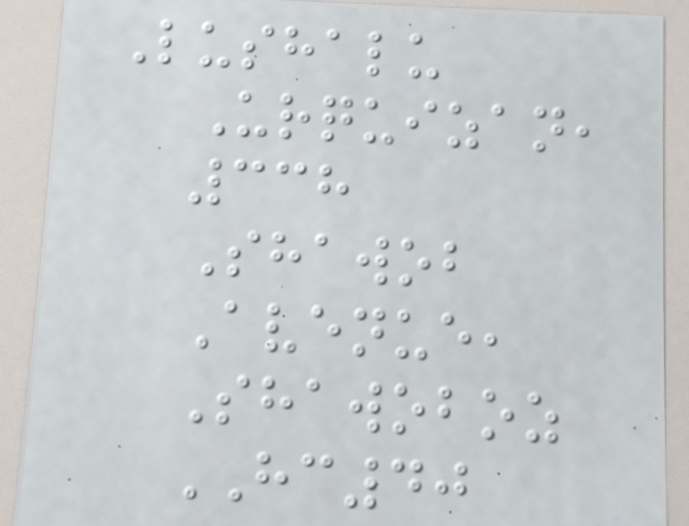Lushalu
Urquizan,
338
Shawob
Avenue,
Shawoboz
HC40
